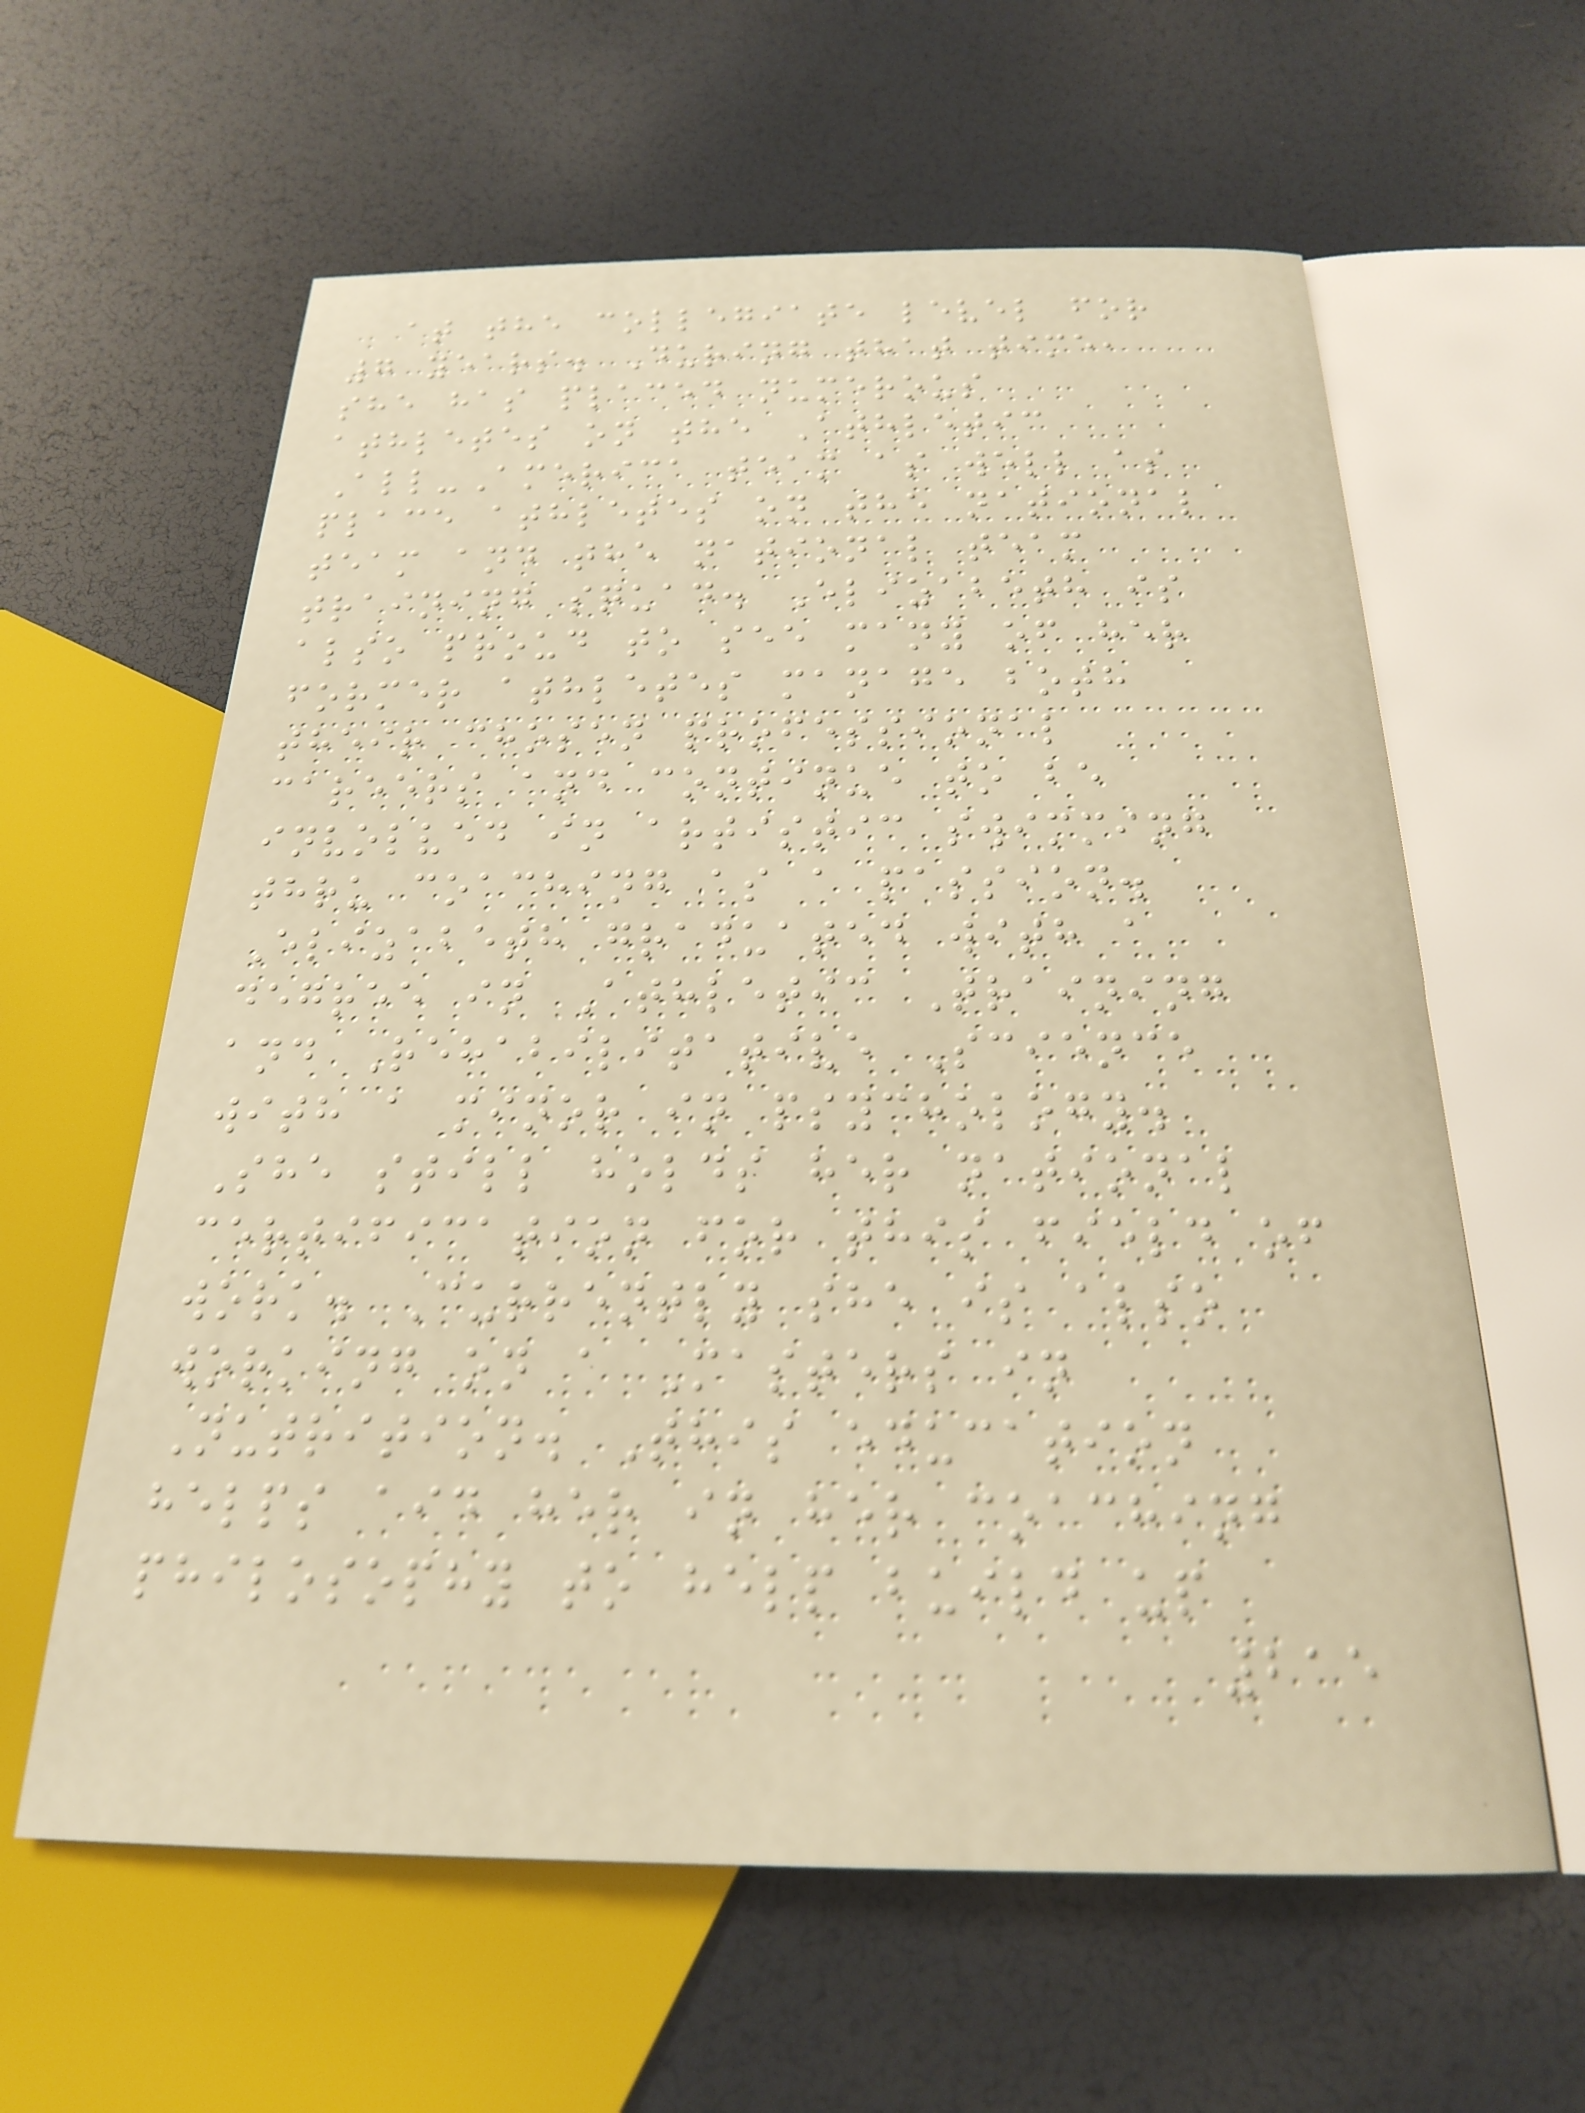at the collegiate level for
7 years. During that time,
she has placed numerous
athletes on the Athletic
All-America team as well as
place athletes on the national
team and the national team
training squad. Elizabeth is
also proud to see many of her
former athletes manage both
their chosen professional
careers and continue to be
involved in artistic swimming
thru coaching as a passion.
Elizabeth graduated with a
degree in Athletic Training
and Rehabilitative Science
with a minor in psychology.
She still holds her national
certification for this field of
work. Currently she is also
working on a Masters in
Nutrition. This education
helps aid her in her coaching
philosophy to help build up
215
